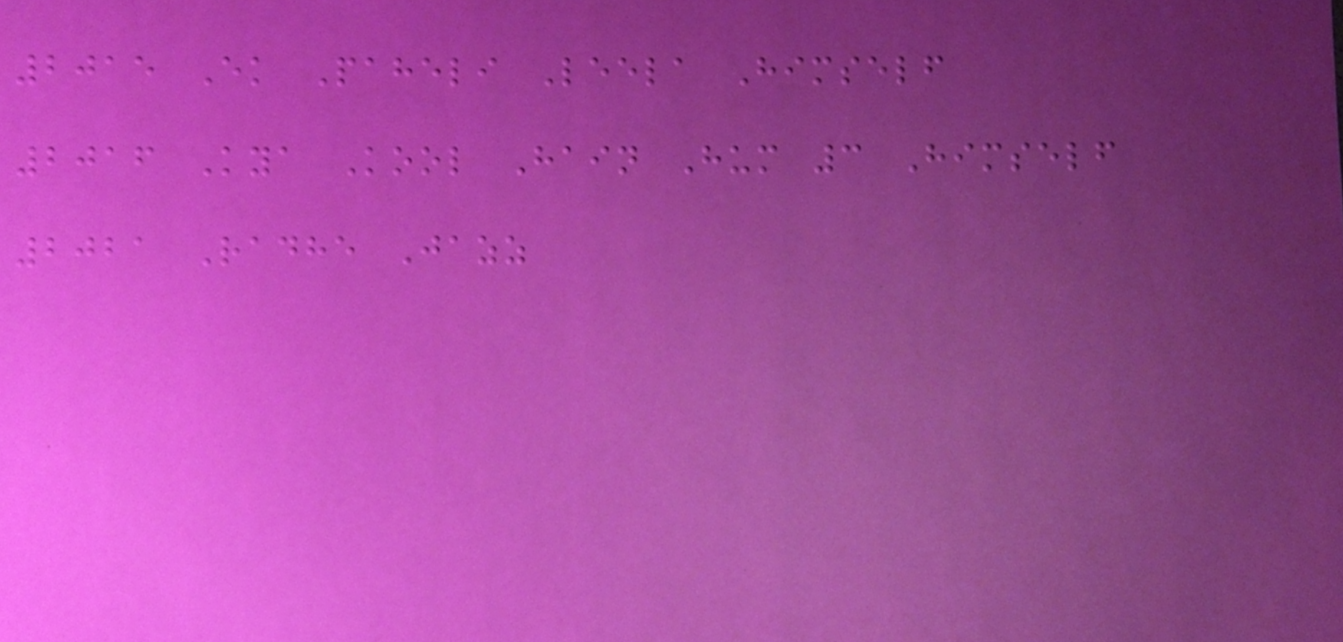2015 Ek Paheli Leela Himself
2016 Kya Kool Hain Hum 3 Himself
2021 Radhe Jazz
